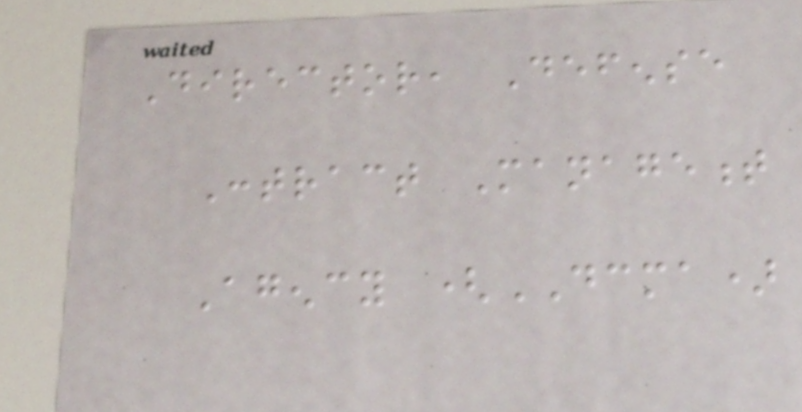Director, Defense
Contract Management
Agency (DCMA)
